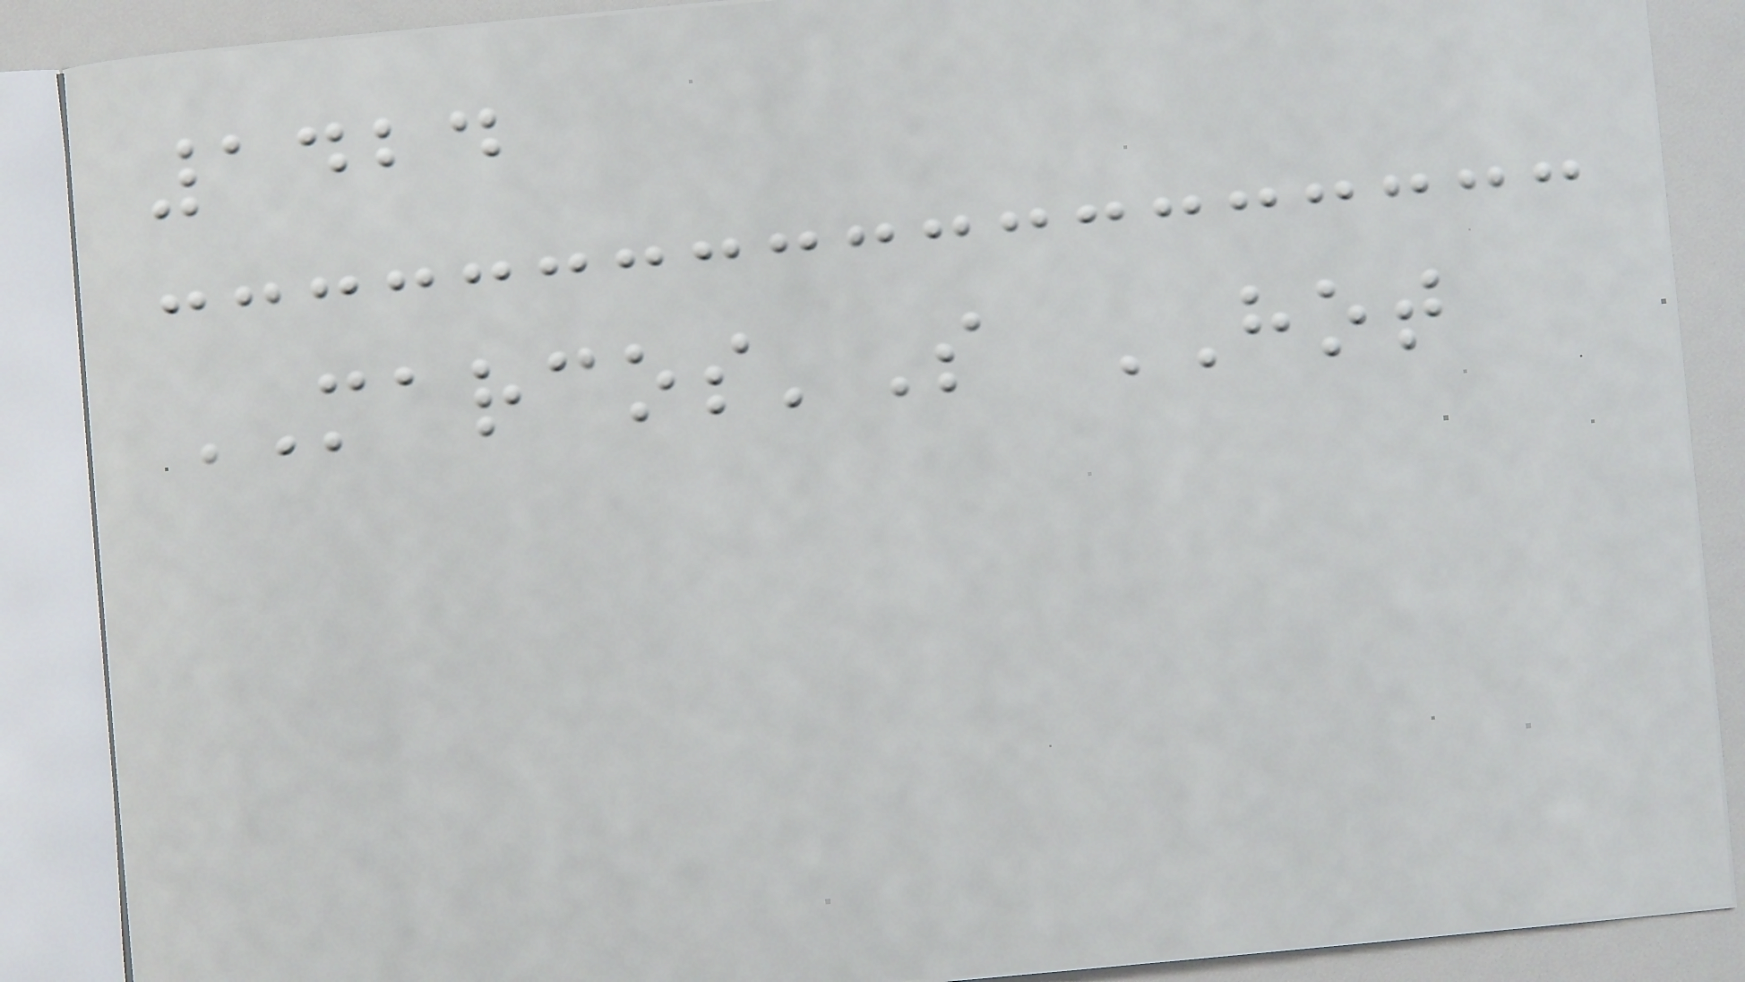1424
MARCOS'S HOT
